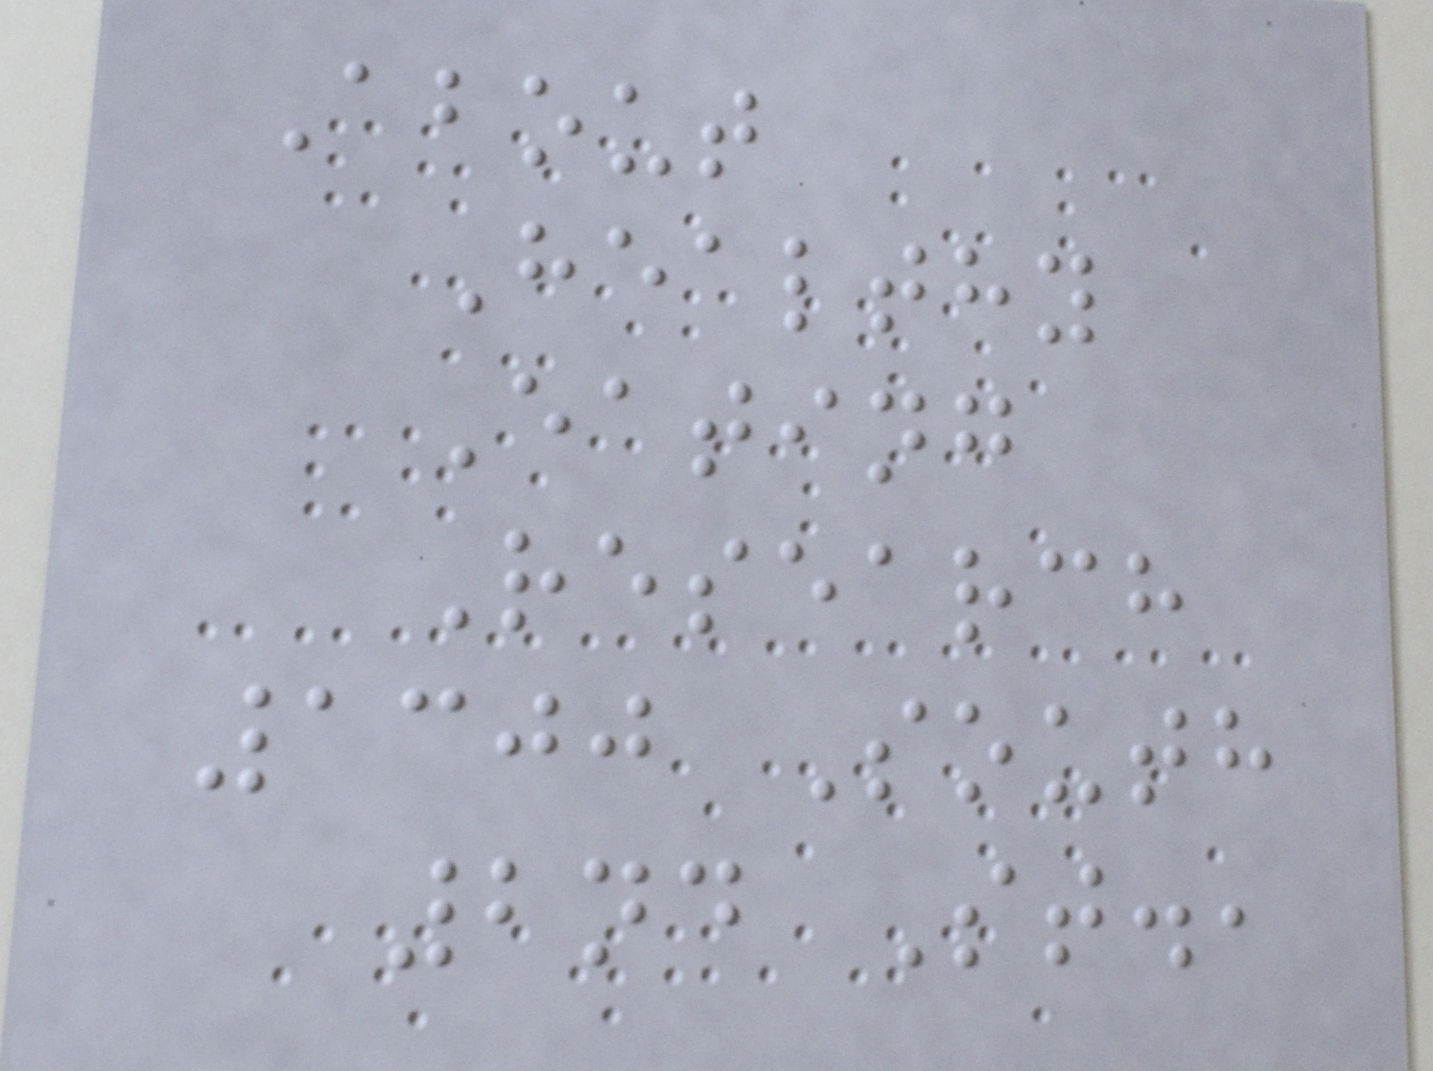About
Healthy
Eating
Research
1300 South
2nd St.,
